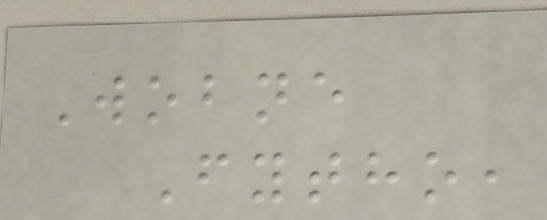Wobne
Fytho,
